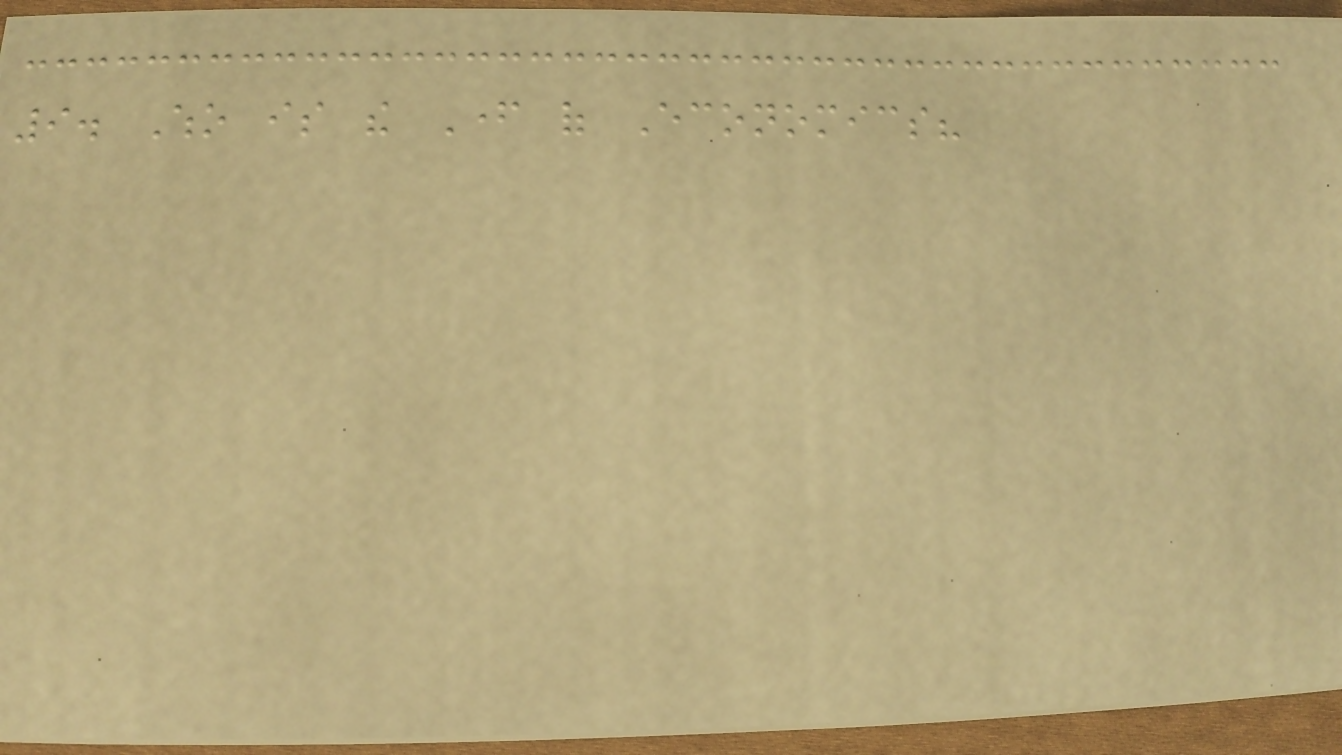9. Who is the Father of Economics?
